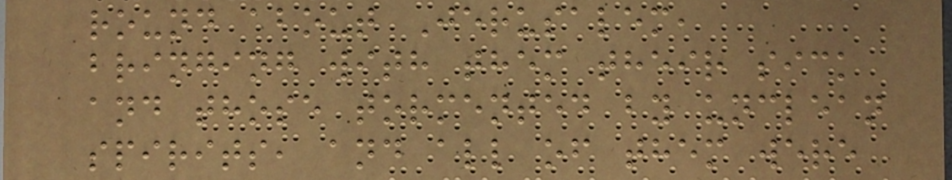round about Jerusalem,
bringing with them their sick
and those tormented by unclean
spirits, and all of them were
